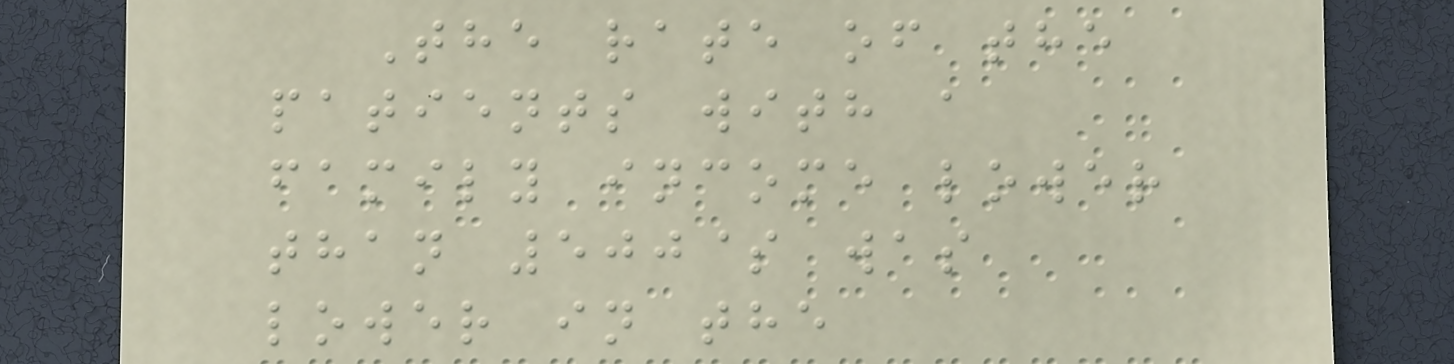The rate of the
patients with a
family income lower
than 500$ was
lower in the
